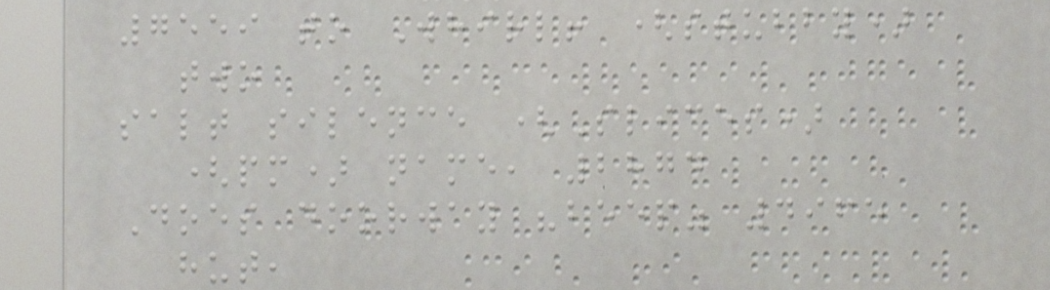7559 to Whirl! (stubby)
two
salt silence (Slices)
(pm) name, 2874
Does doorway "beep" 4965
hut,
